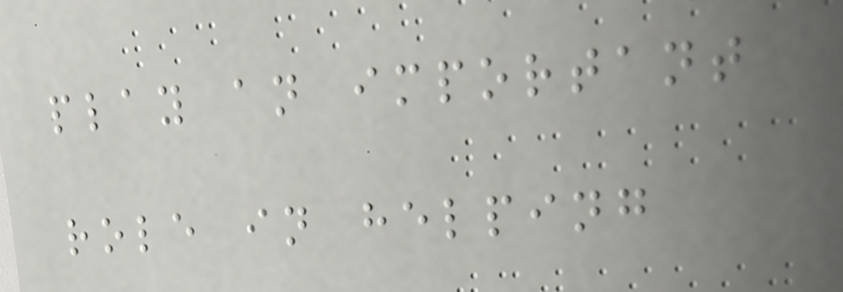play an important
role in helping
